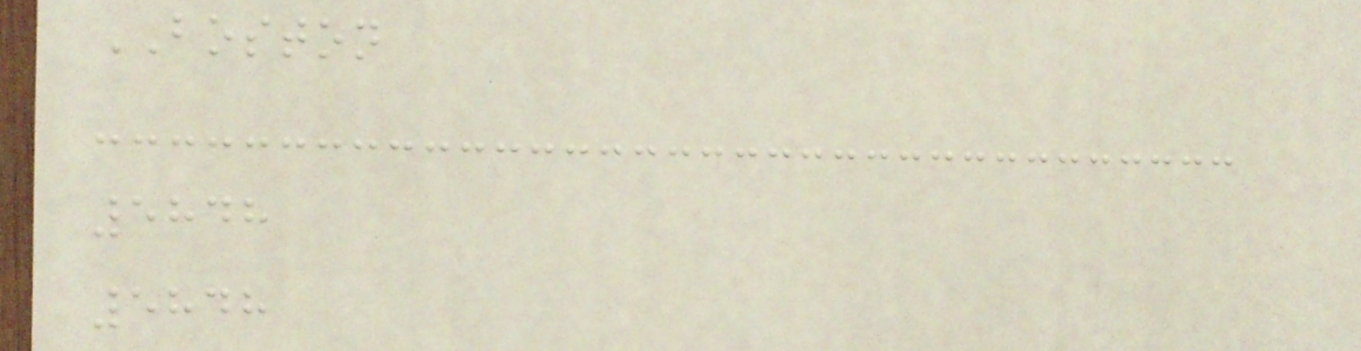BOSTON
5848
5848
